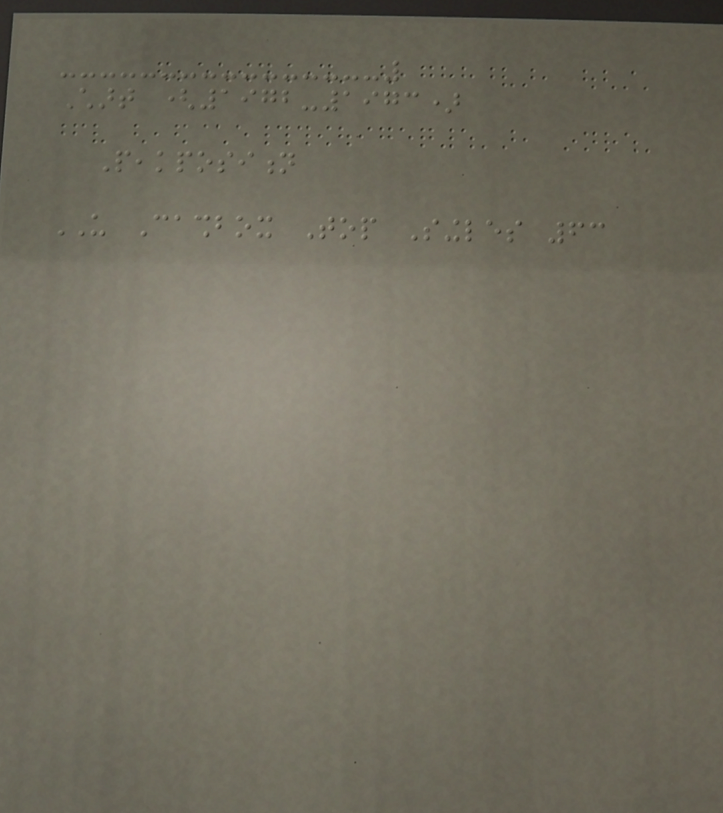Chart (1972-1973)
Peakposition
US Cashbox Top Singles 63
